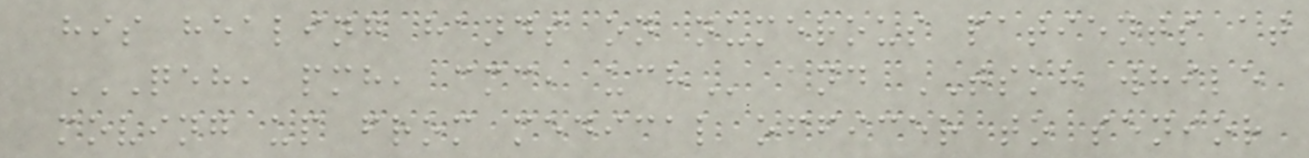his healing hands on numerous patients at
QEH, PMH, CMC, UCH and TSKH while
moving up from medical officer to senior
